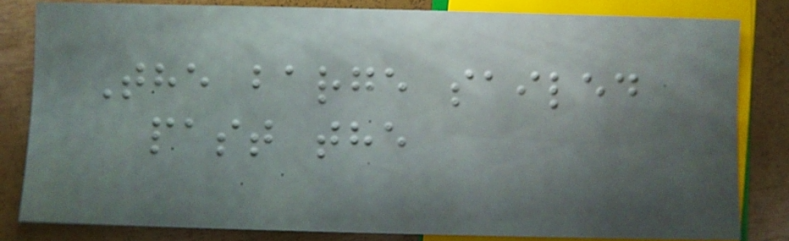The barge sailed
past the
